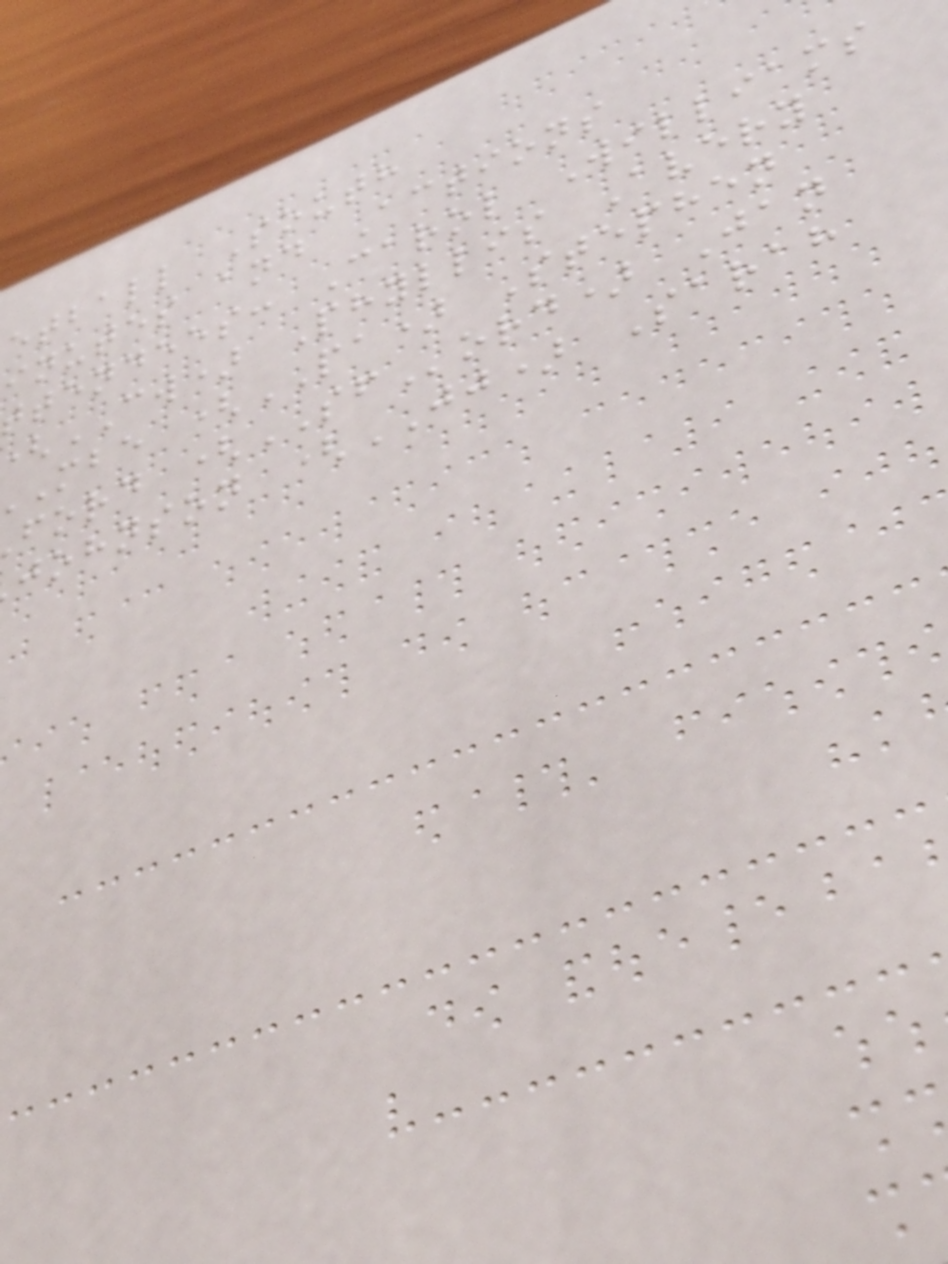etball South
inutes and Actions
ttendees: Carol Williams
CW) Phyllis Avery
mbe (PA) Stephen
ford (SFord) Jan
johnson (JJ) Sarah
